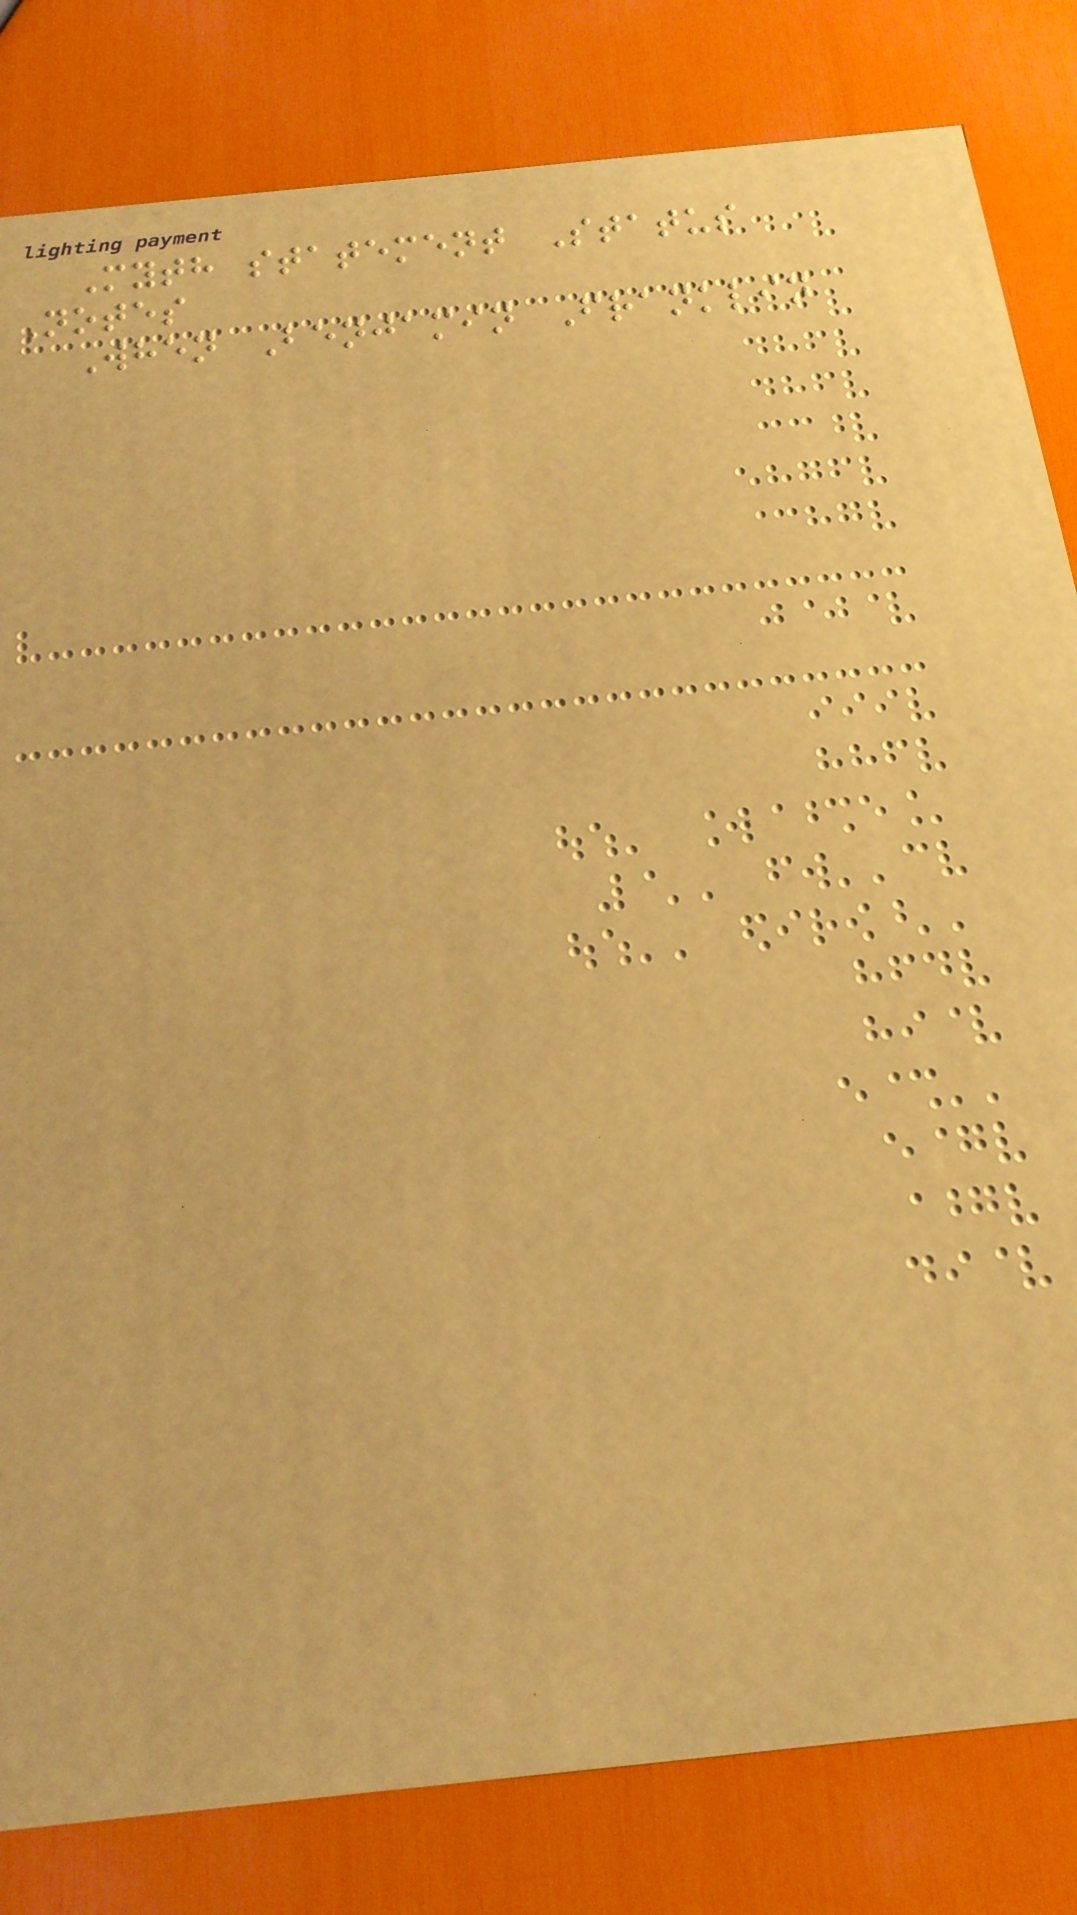Myth statement Status
Notes
When Benjamin Franklin
